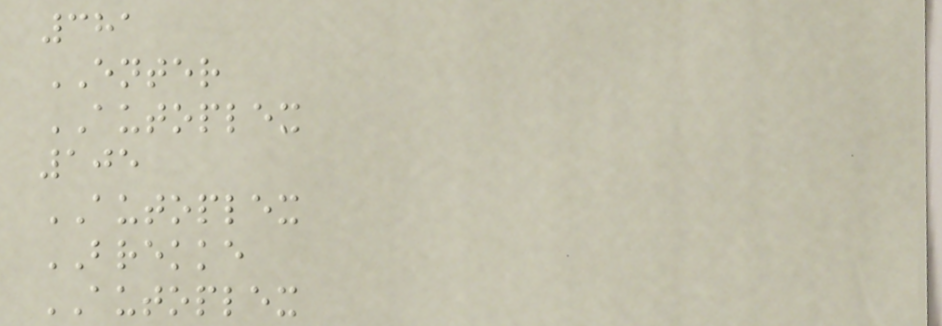381
ENTER
AUTOPLEX
105
AUTOPLEX
BREKKE
AUTOPLEX
